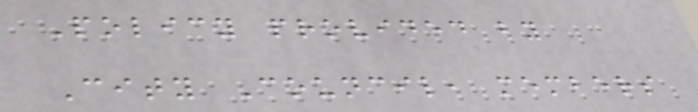Policy provided by
City Council, members
